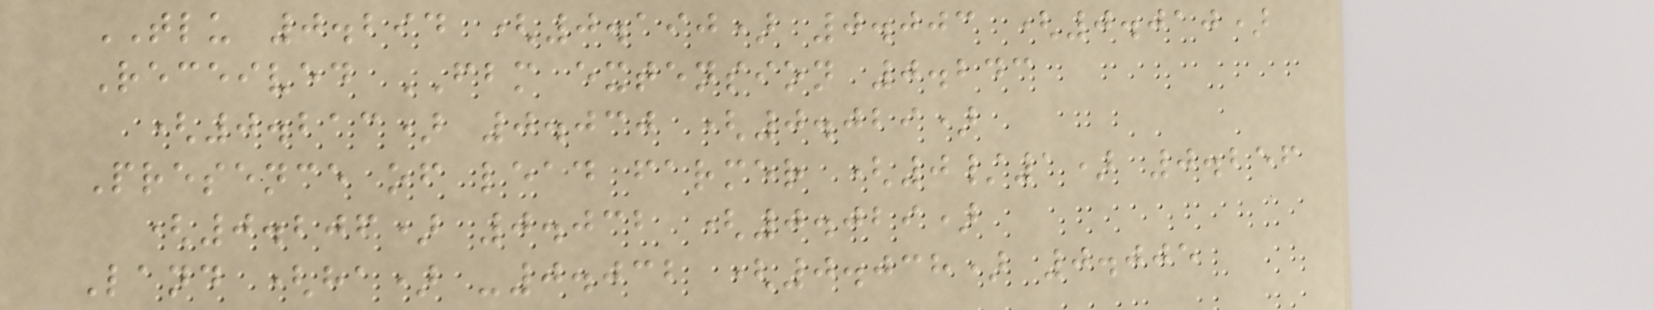TLU 0.294 (0.190) 0.003 (0.010)
Received FBM extension 0.243
(0.213) 0.030 (0.029)
Presence of lead farmer (0/1) 0.256
(0.206) 0.032 (0.029)
Land (ha) -0.032 (0.038) 0.005
